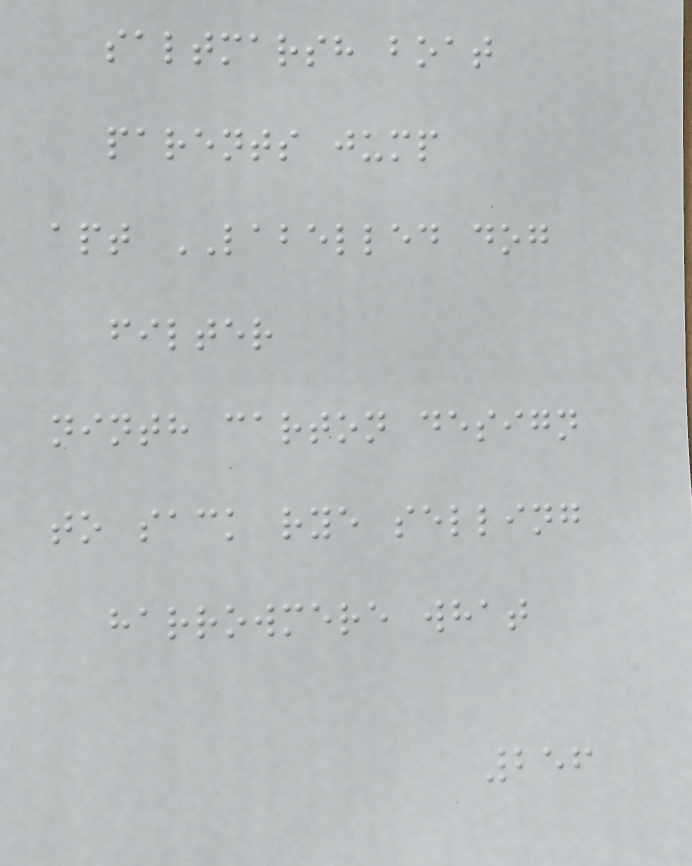saltmarsh boat
parents jump
apt LABELLED dog
filter
ninth carton design
to sack rye selling
harrowmere what
256
